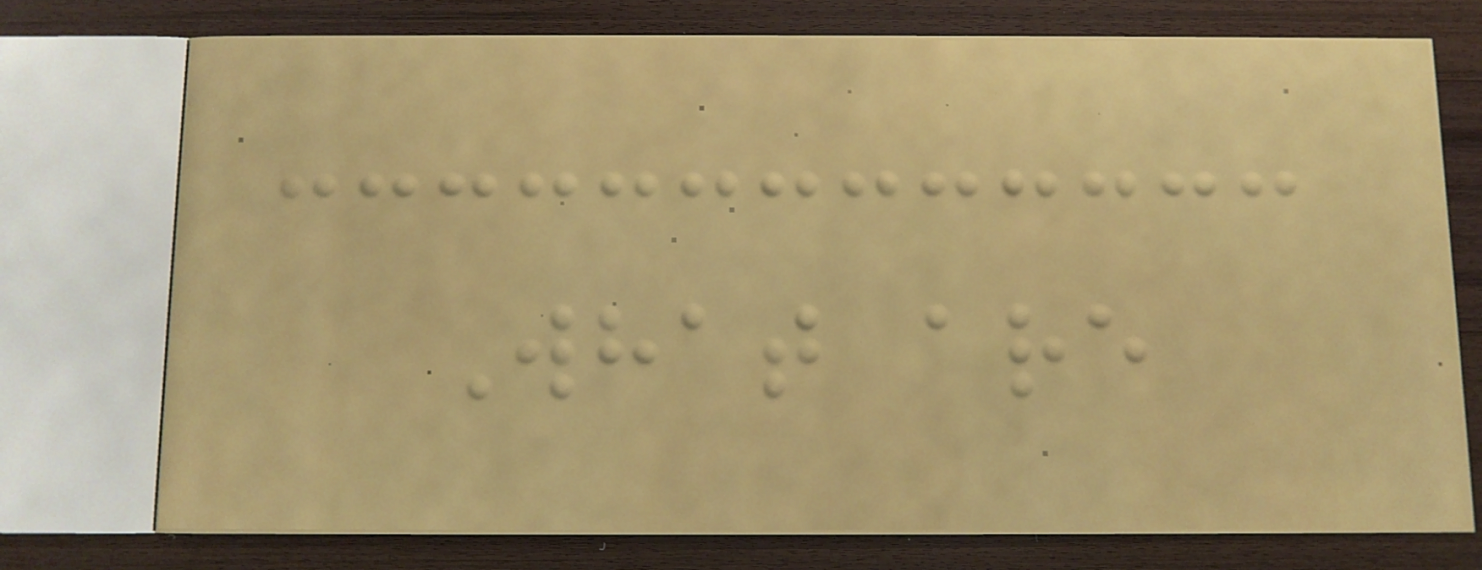What are
